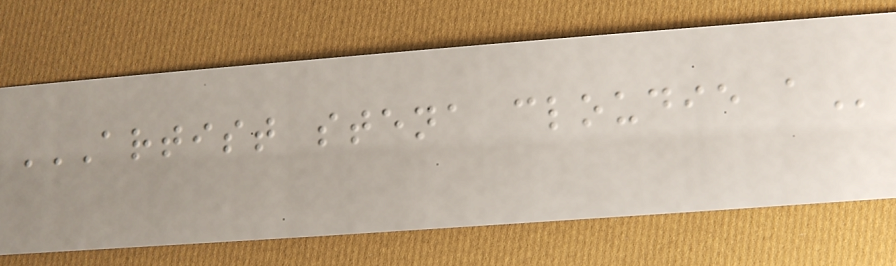ARTIST STENA CLOUDIE A
